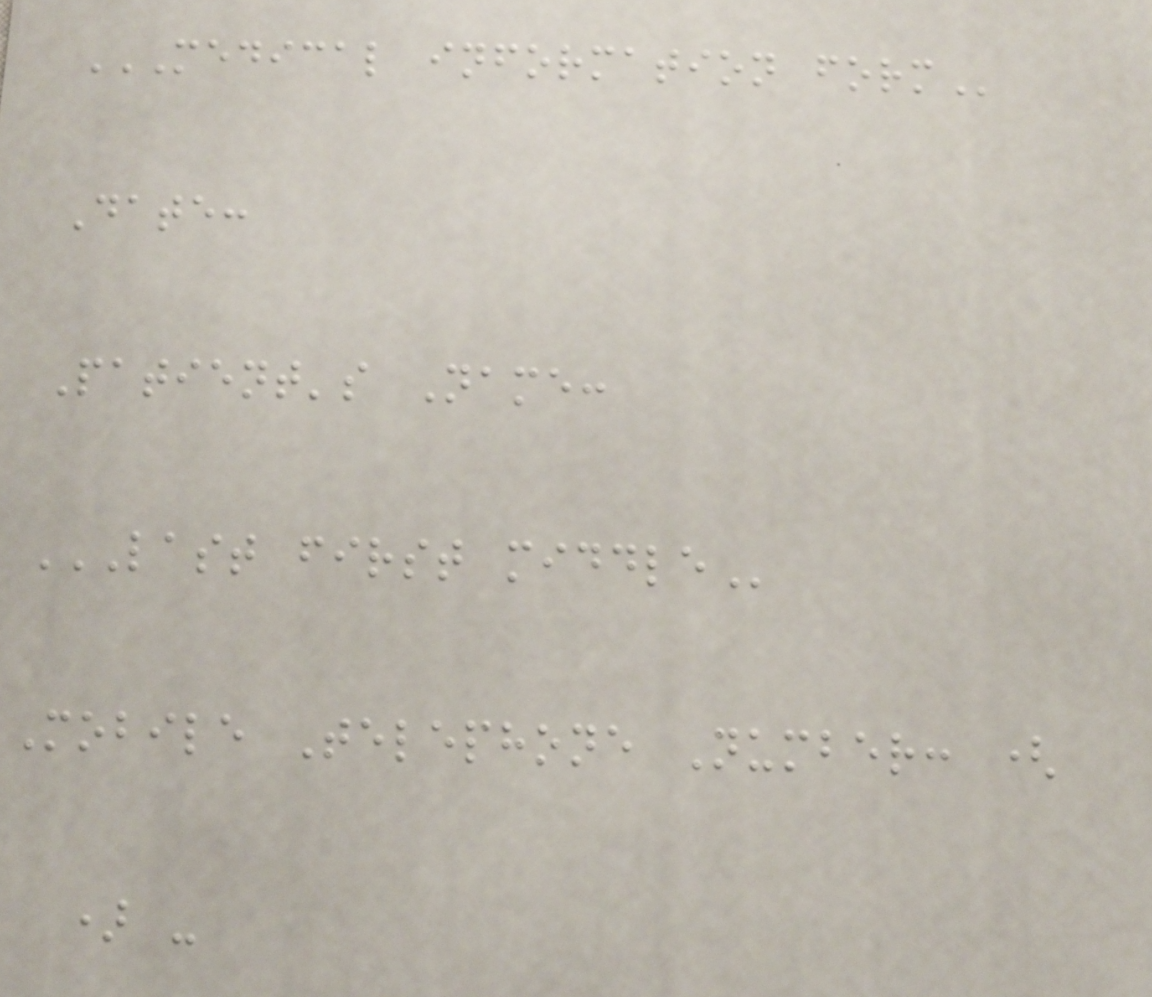MEDICAL INFORMATION FORM
Date:
Patient's Name:
LAST FIRST MIDDLE
Mobile Telephone Number: (
) -
